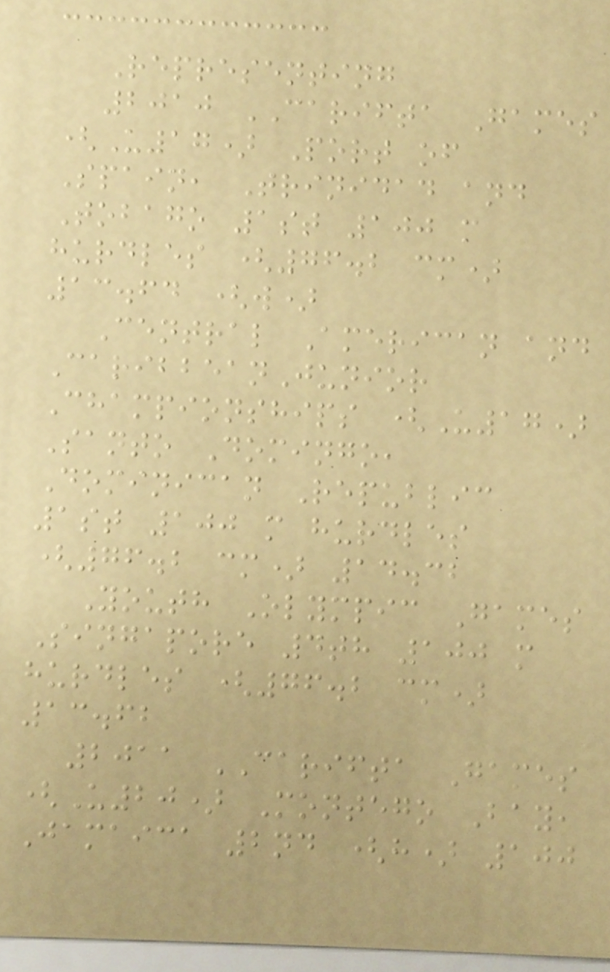Representing
2010 CARIFTA Games
(U17) Port of
Spain, Trinidad and
Tobago 1st 100 m
hurdles (76.2 cm)
13.64 (w)
Central American and
CaribbeanJunior
Championships (U17)
Santo Domingo,
Dominican Republic
1st 100 m hurdles
(76.2 cm) 14.32
Youth Olympic Games
Singapore 4th 100 m
hurdles (76.2 cm)
13.62
2011 CARIFTA Games
(U20) Montego Bay,
Jamaica 2nd (h) 100
